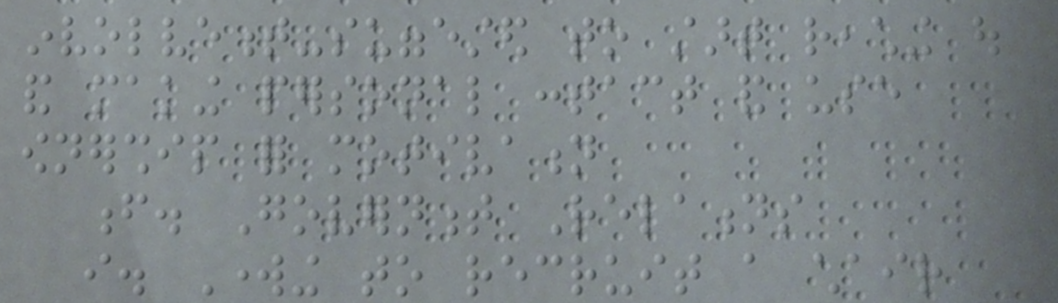involvement-suggested to start reaching out
and making personal contact and use
ownership for motivation
f. Government Relations
i. Working to recruit a chair
